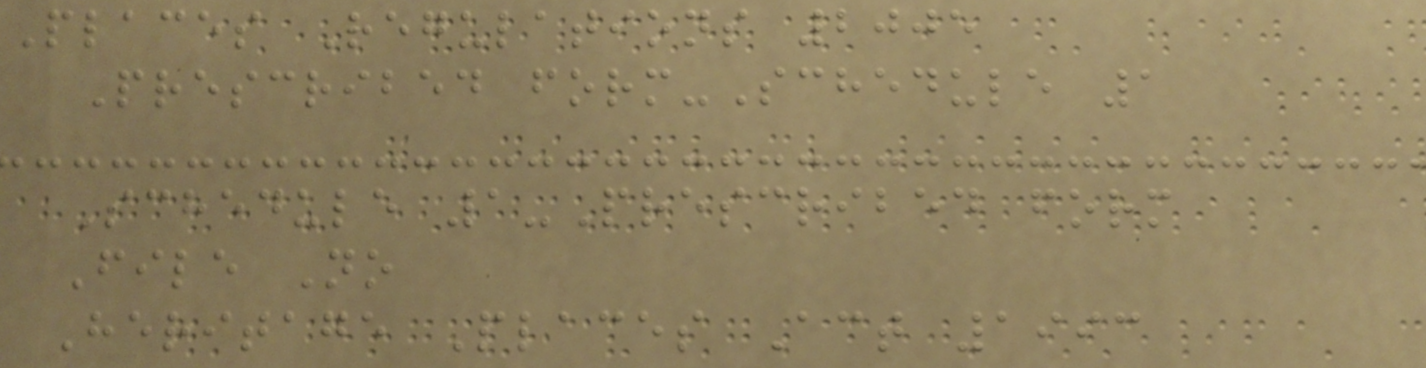Places Regulations 2005
Prescribed form-Schedule 1
Schedule 1-Prescribed form
File No
Heritage Places Act 1993
